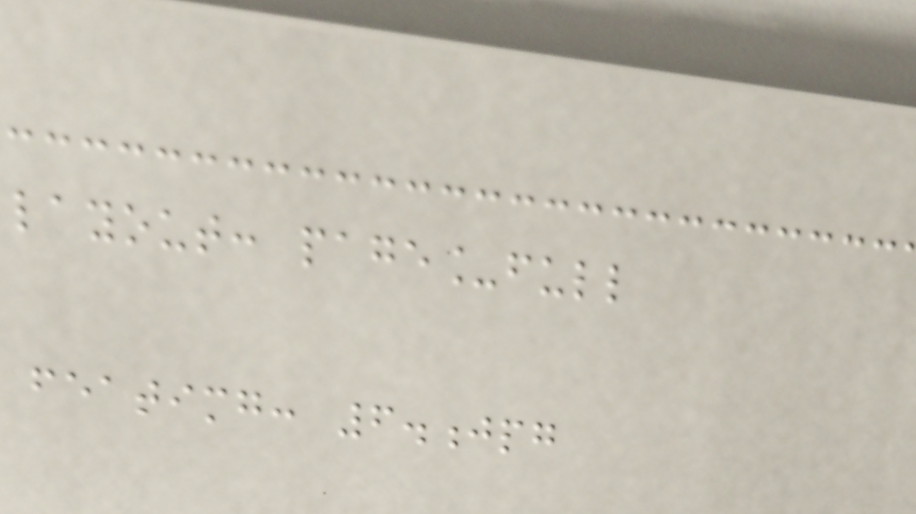layout: page_full
featimg: 6.jpg
